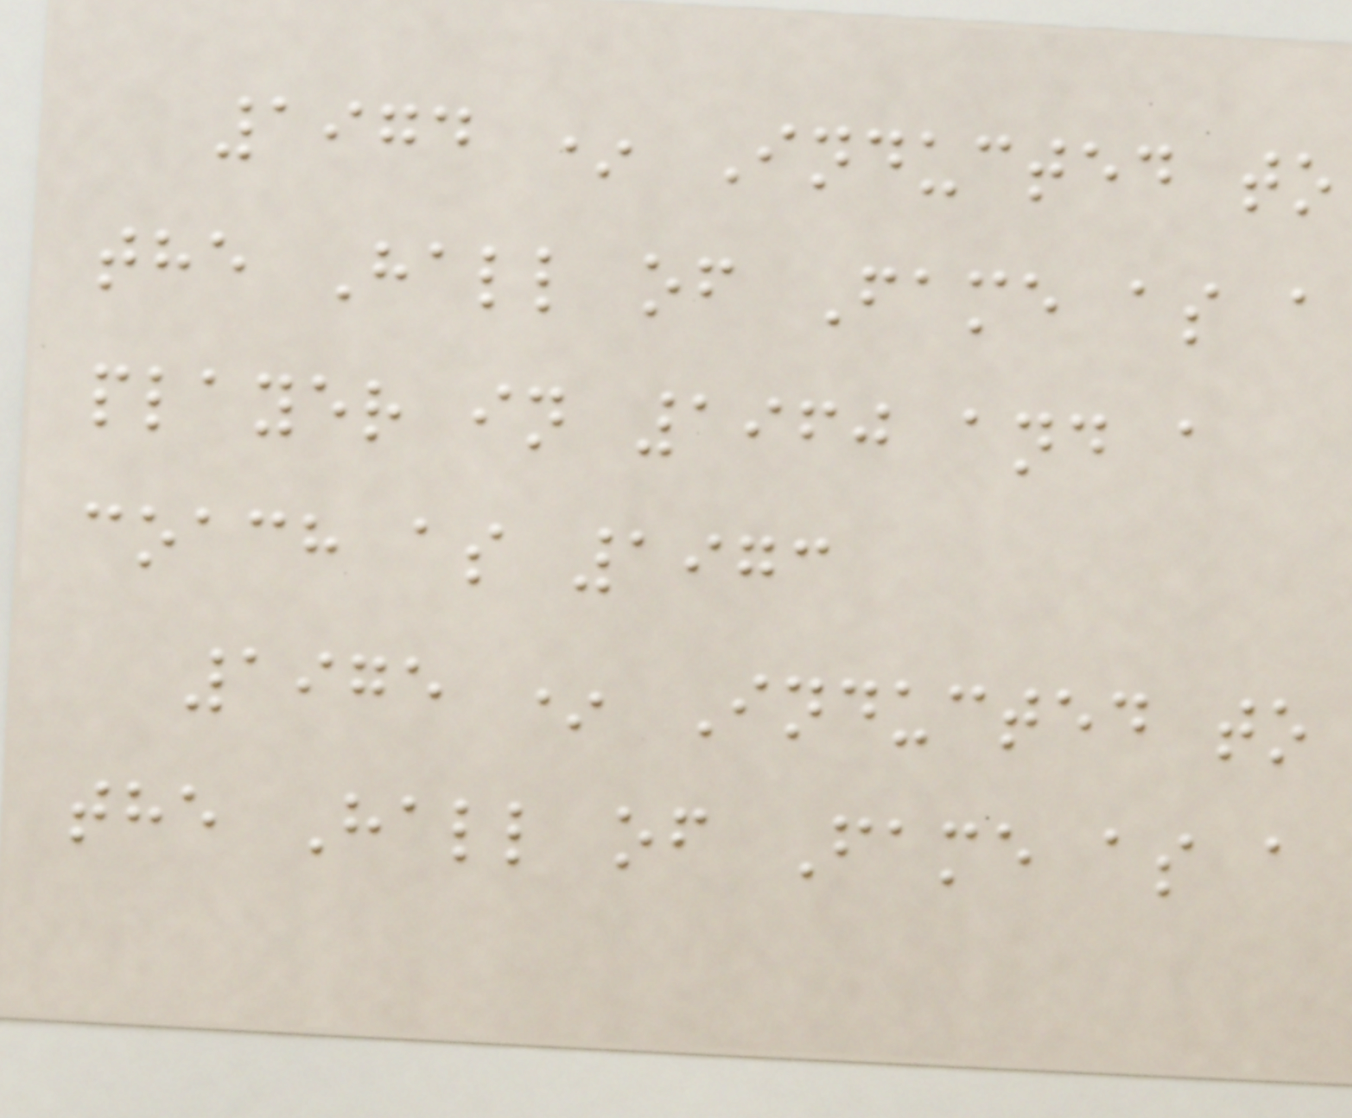1974 * Inducted to
the Hall of Fame as a
player in 1960 and a
coach as 1973
1975 * Inducted to
the Hall of Fame as a
